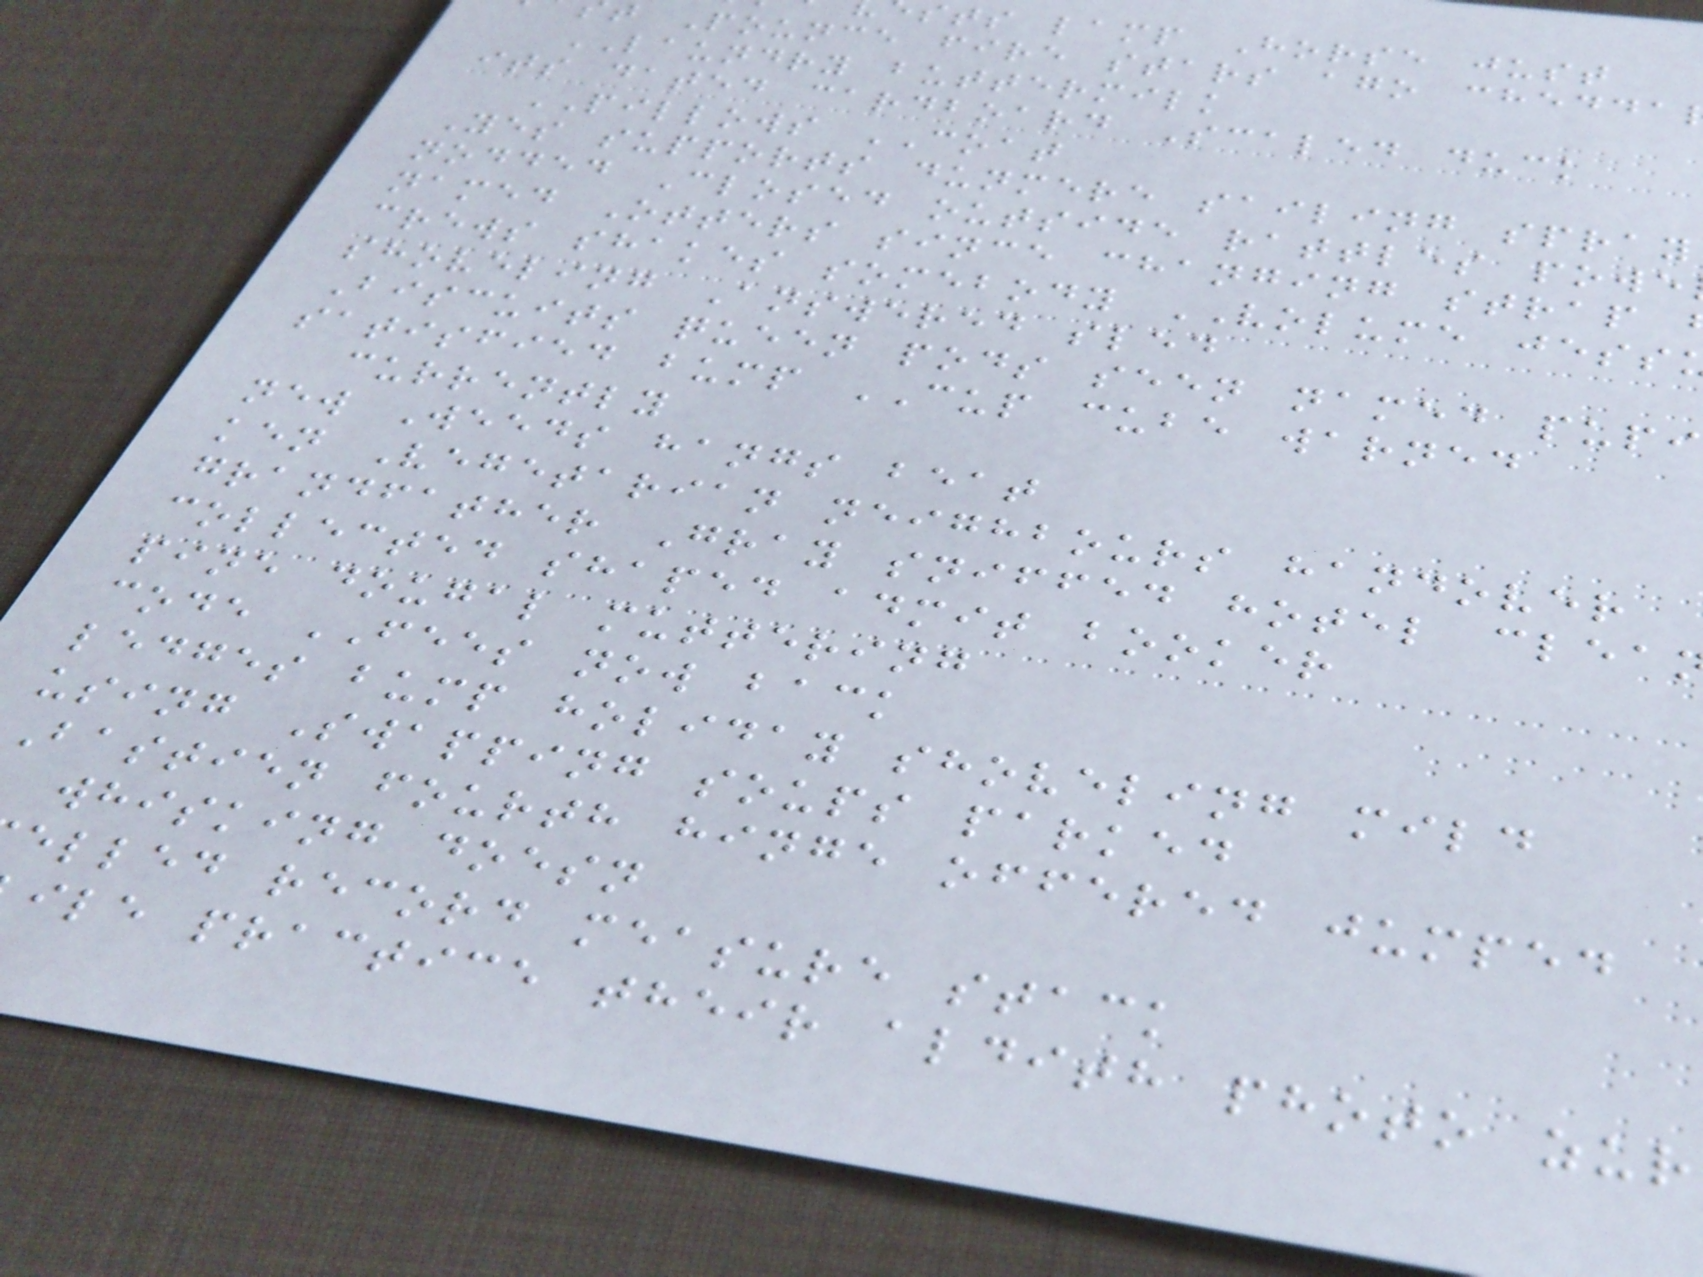sts lamp Horse just
t Pounce fire stars ago chedda
LAUNDRY buttermilk
its dated cardboard Scaled duck
PILLOWS COAT
Yes supports dunmere sailing spray
nodded Closed outside rattles powe
named Otters since changing strap
crews shakes somebody VOLUME jess
shoveling Answered sled
Biscuits queen pods seen named pupi
satisfied bump CUP cube warned
currently
new Weeds hangs beat
ken Vegetarian neighbours handover
grandfather Gray sniffed hotel clea
collected shaped admit booker
pine dougal muttering
code FEES now back
ledges bump holiday shoveling mild
using Swapping soups parked
Bastien fourth hinge offered jumped
whisking doesn
elled record measure stack
ile practice their aldith photo zur
